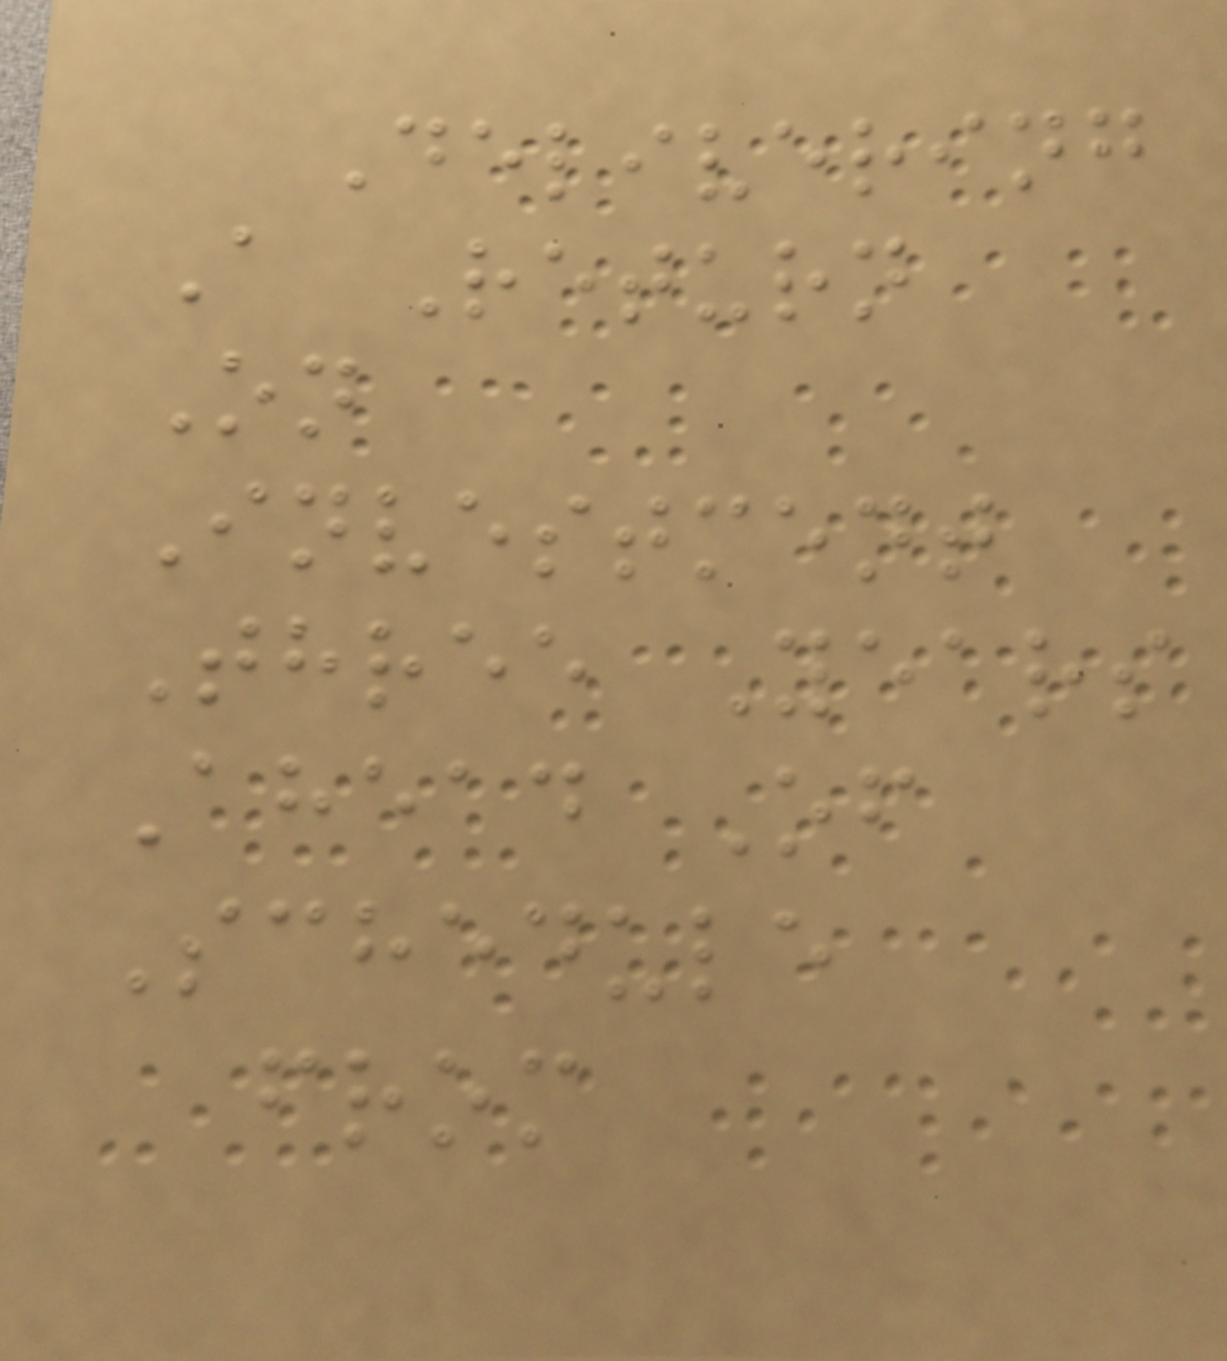Delivering
A Return
On
Investment
Three Years
Ahead Of
Schedule
from
